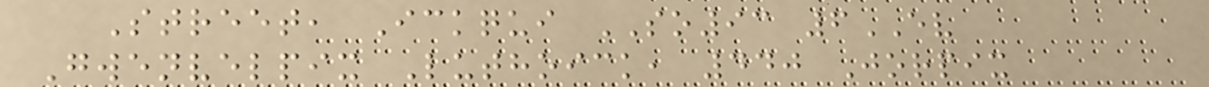Street, Ickqui SO93 6EV
Gwenvelpix Luthoick, 440 Jorpix
